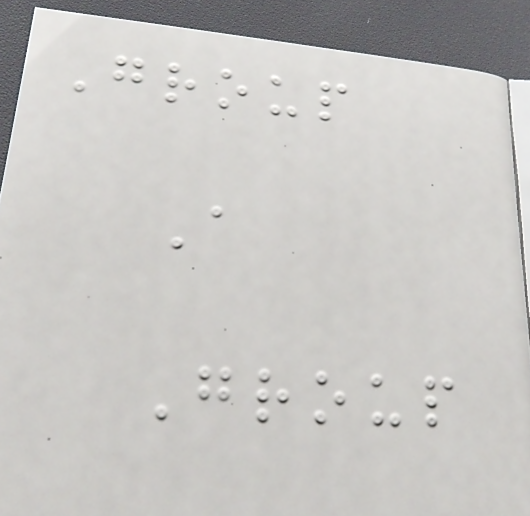Group
A
Group
